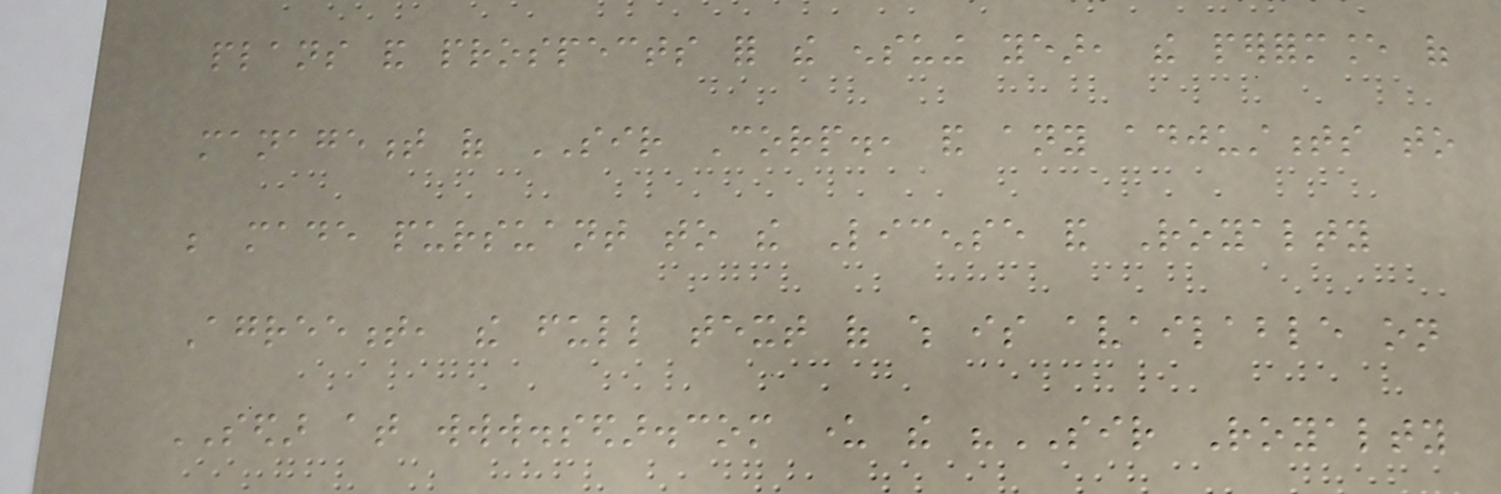plans and prospects for the ensuing year, the performance of
management of SIR Corp., and any adjustments to
be made pursuant to the License and Royalty
Agreement, the full text of which is available on
SEDAR at www.sedar.com under the "SIR Royalty
